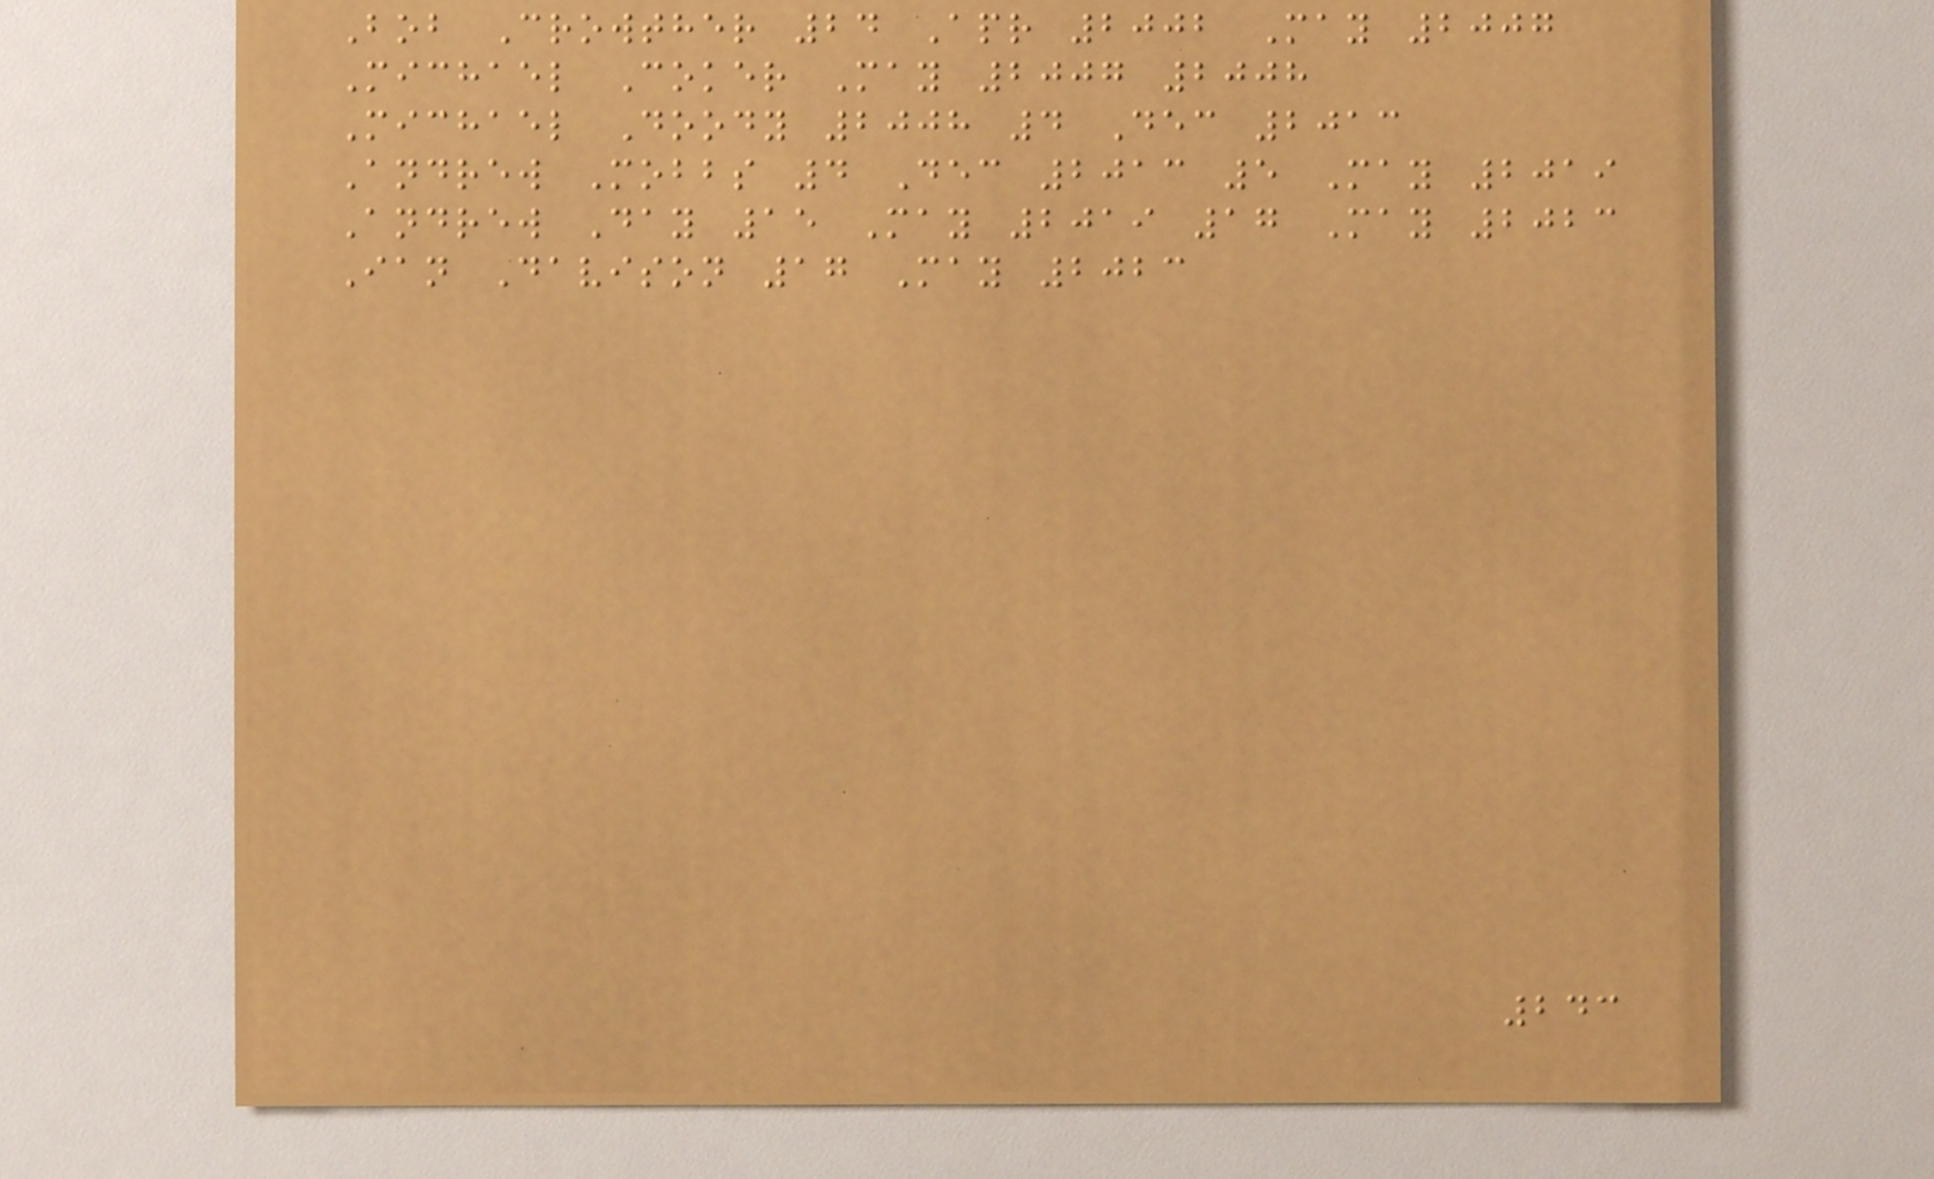Bob Crowther 24 Apr 2002 May 2007
Michael Coker May 2007 2008
Michael Doody 2008 4 Dec 2013
Andrew Mobbs 4 Dec 2013 5 May 2019
Andrew Day 15 May 2019 17 May 2023
Ian Davison 17 May 2023
243
